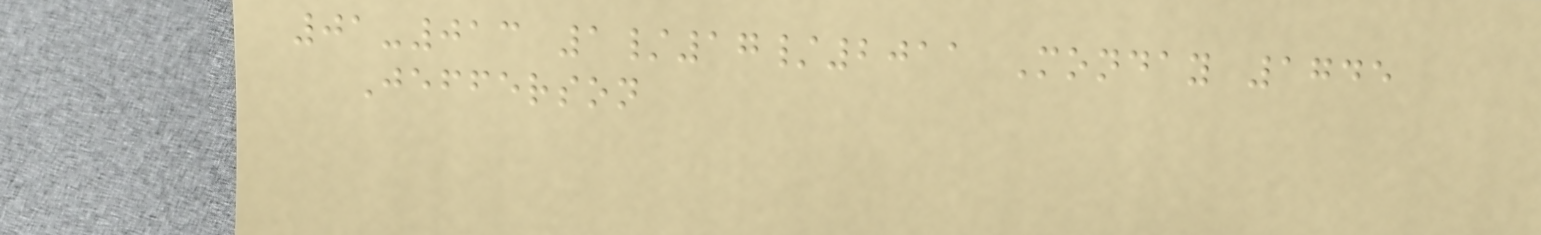01-013 1/17/2011 Monday 1745
Jefferson
